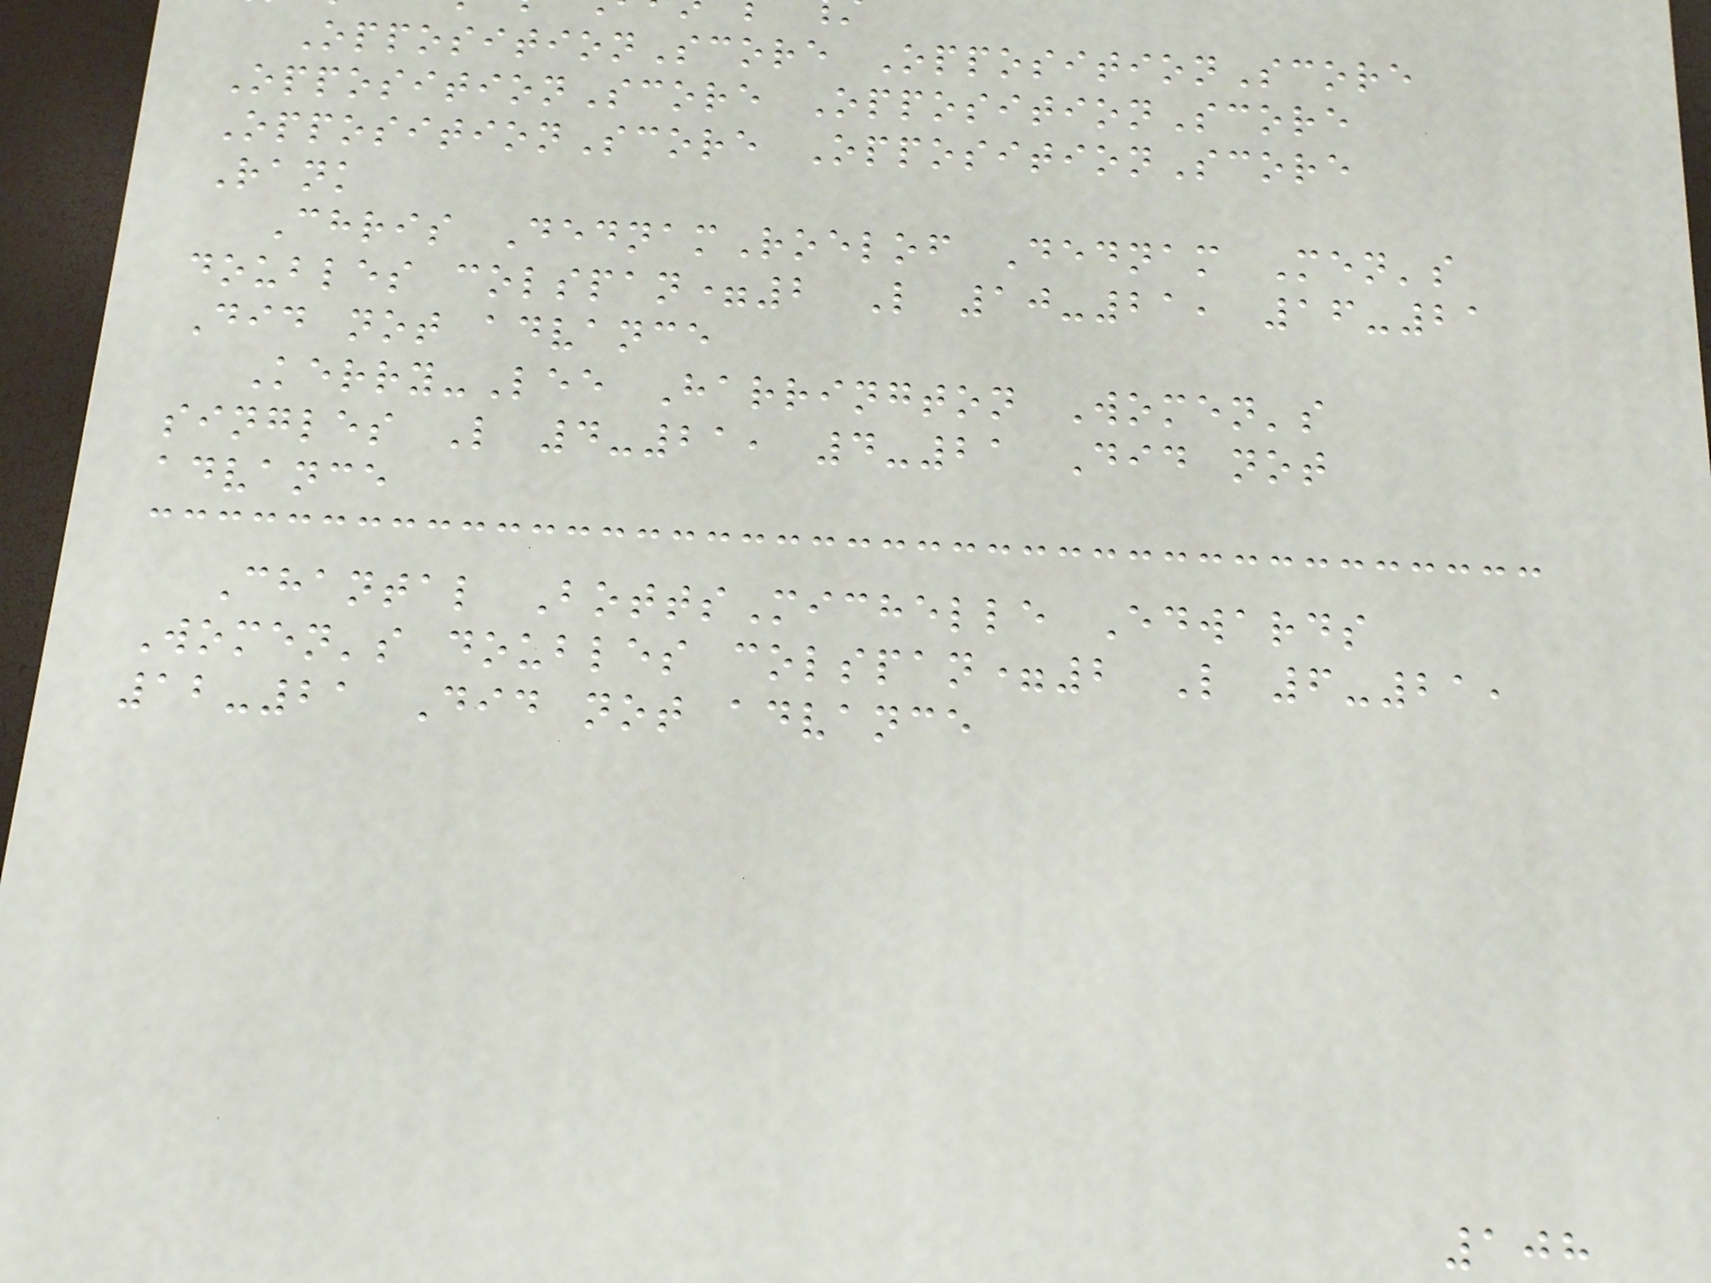OppositionScore OppositionScore
OppositionScore OppositionScore
OppositionScore OppositionScore
Rank
Chris DednamRoelof Dednam Men's
doubles colspan=2 L 10-21, 16-21
Did not advance
Kerry-Lee Harrington Women's
singles L 4-21, 4-21 Did not
advance
Chantal BottsMichelle Edwards
Women's doubles colspan=2 L 6-21,
12-21 Did not advance
108
